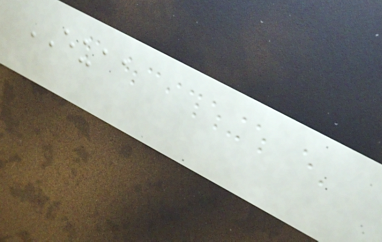EUAA
